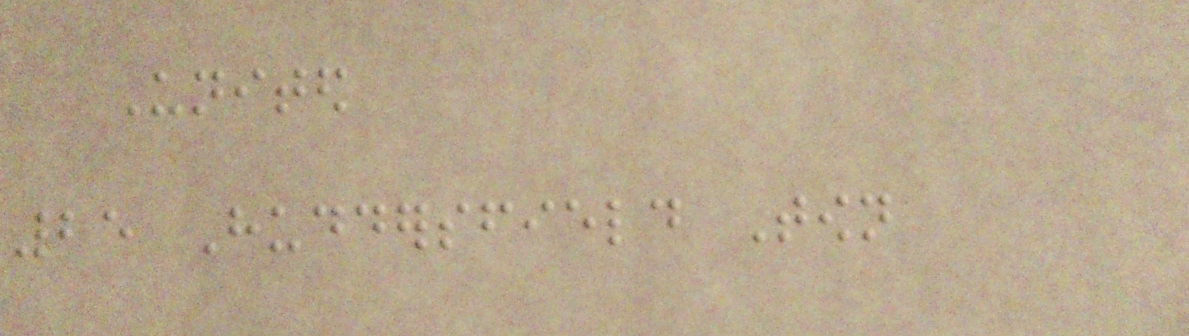United
25 Huddersfield Town
